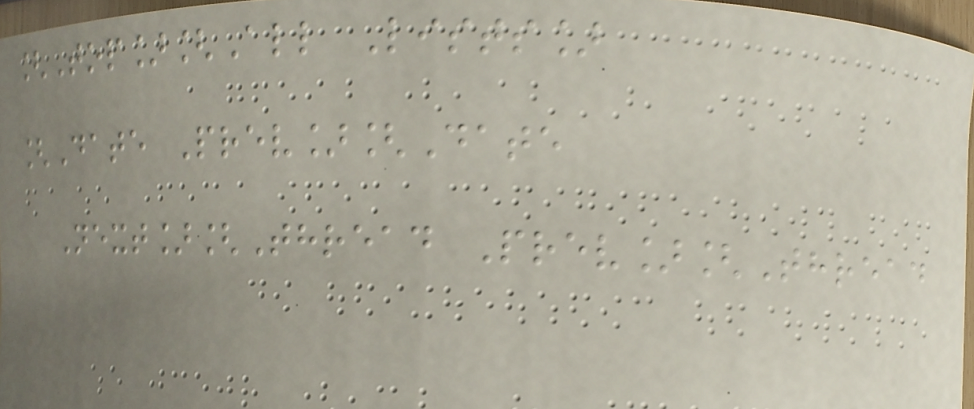[Top][All Lists]
[Date Prev][Date
Next][Thread Prev][Thread
